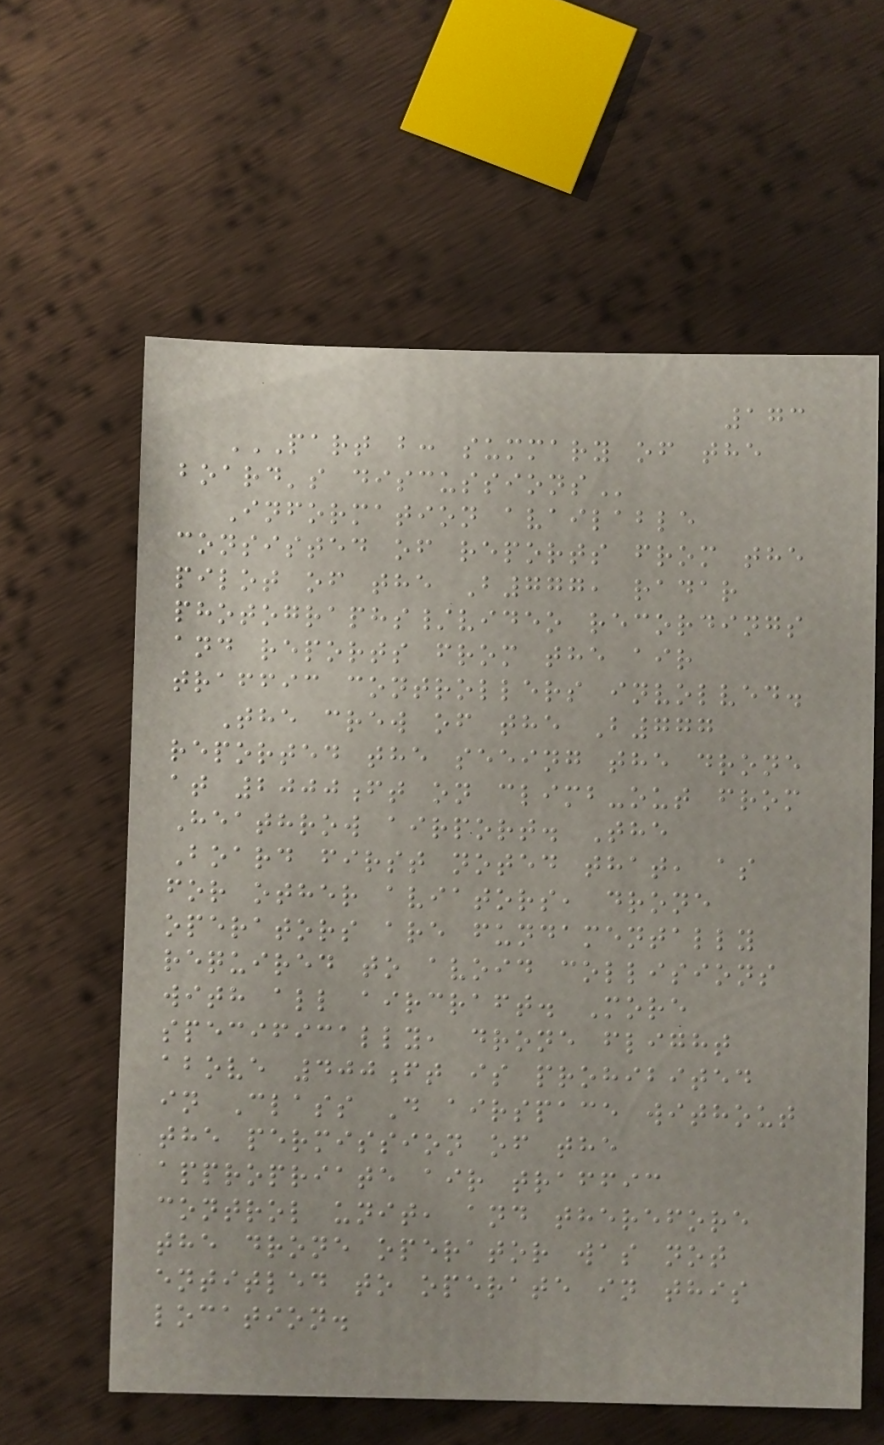173
PART B: SUMMARY OF THE
BOARD'S DISCUSSIONS
Information available
consisted of reports from the
pilot of the B777, radar
photographs/video recordings
and reports from the air
traffic controllers involved.
The crew of the B777
reported the seeing the drone
at 2000ft on climb-out from
Heathrow airport. The
Board first noted that, as
for other aviators, drone
operators are fundamentally
required to avoid collisions
with all aircraft. More
specifically, drone flight
above 400ft is prohibited
in Class D airspace without
the permission of the
appropriate air traffic
control unit, and therefore
the drone operator was not
entitled to operate in this
location.
